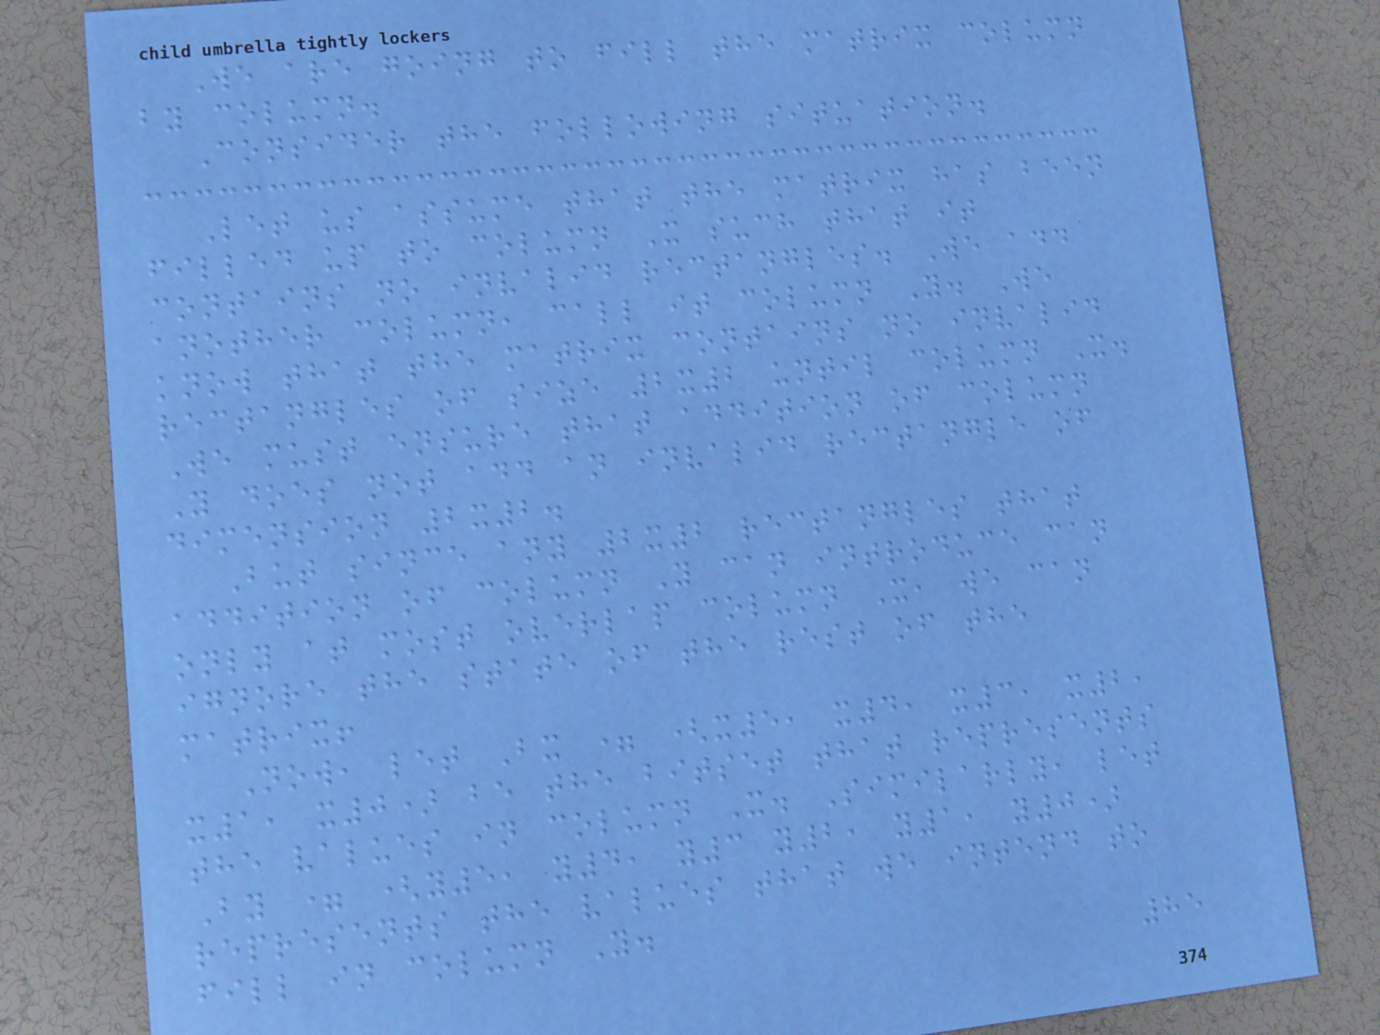We are going to fill the matrix column
by column.
Consider the following situation.
Let us assume that the matrix has been
filled up to column X such that it
contains no invalid rectangles. We add
another column, call it column Y. We
know that the matrix contains no invalid
rectangles of size 2x2 until column X.
We must ensure that addition of column
Y does not add an invalid rectangle of
dimension 2x2.
But since any 2x2 rectangles that
addition of column Y can introduce can
only at most overlap column X, we can
ignore the state of the rest of the
matrix!
Now, let Bx = (x5, x4, x3, x2,
x1, x0) be the bitset that represents
the values in column X. Similarly, let
By = (y5, y4, y3 y2, y1, y0)
represents the values that we intend to
fill in column Y.
85
